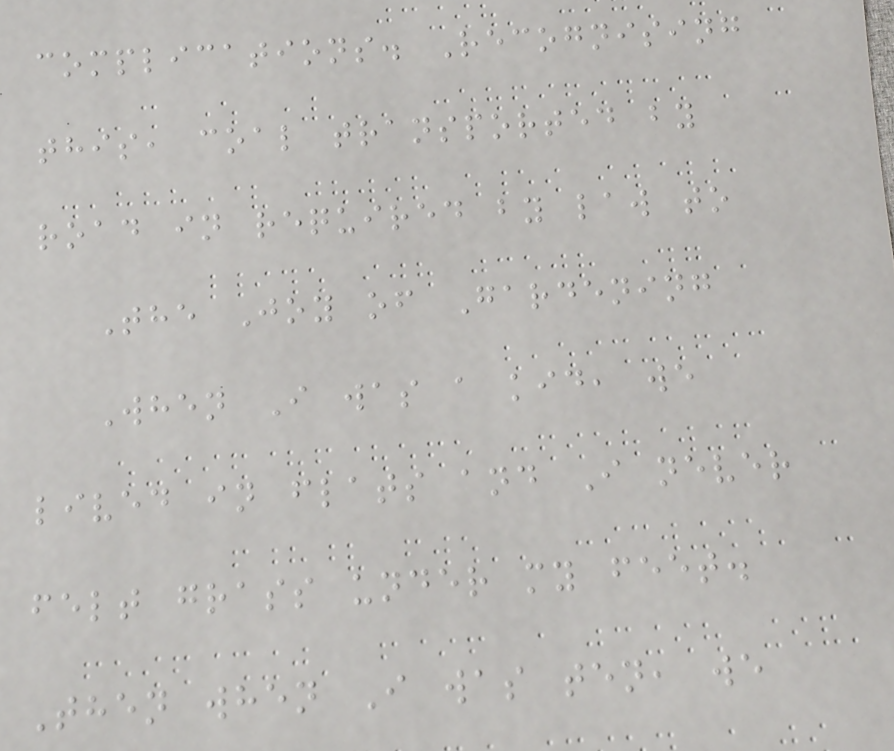complications. Recognising
this, coal transported by
road in required by law to
The Joy of Gardening
When I was a kid, we
lived in flats and I never
felt grass under my feet.
Then when I was ten, we
